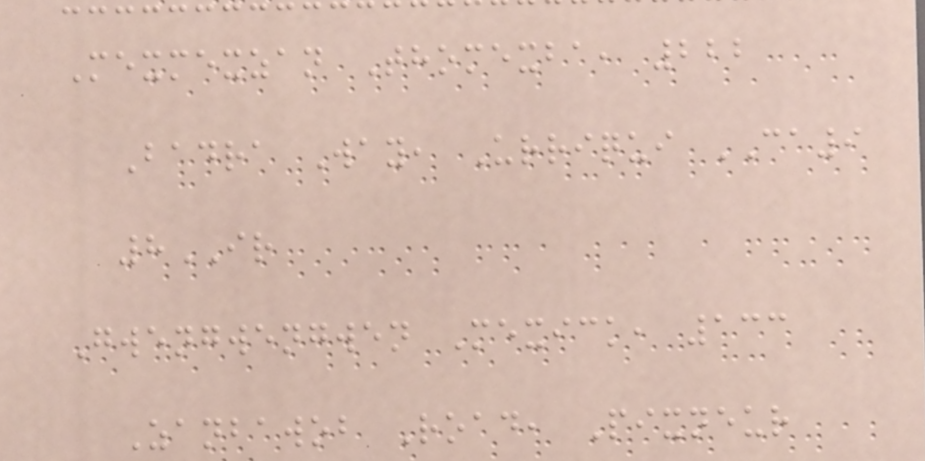Mexmexzan Thomexba, 222
Badra Way, Urriqui CA9
8IR
Gwengwengwen Mexick, 133
Zanbawob Road, Pixneur
